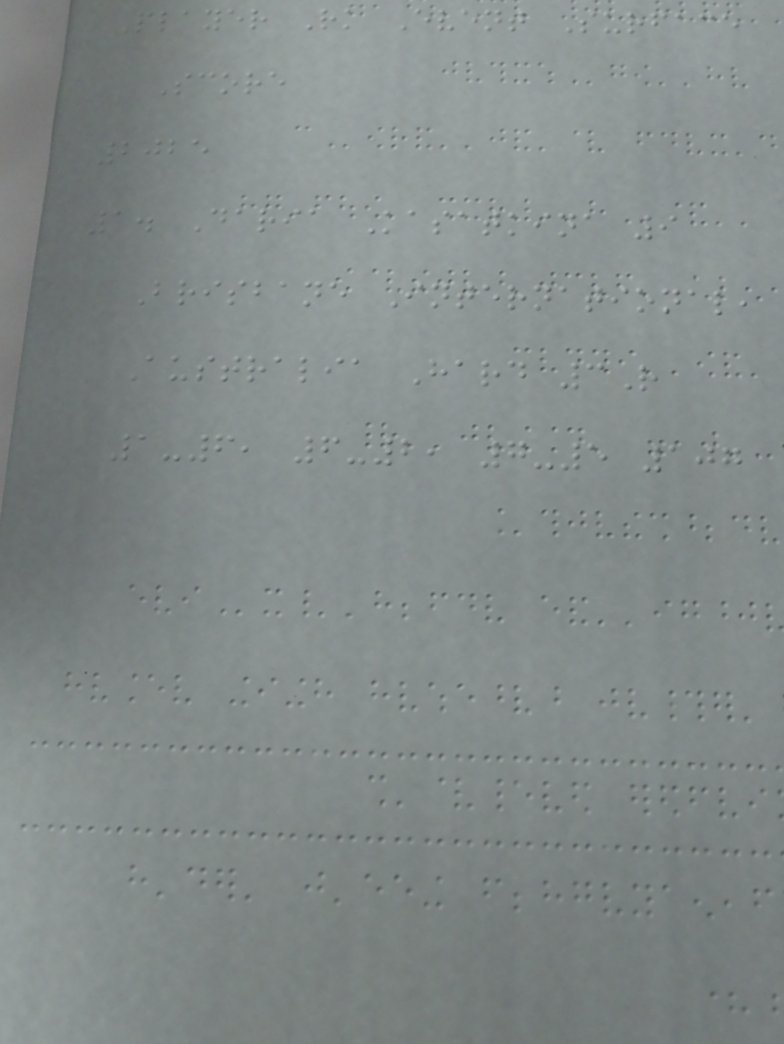Player Rk Event Surface
Score
2025
1. Daria Kasatkina 9
Brisbane International,
Australia Hard 3R
1-6, 6-2, 7-5 107
